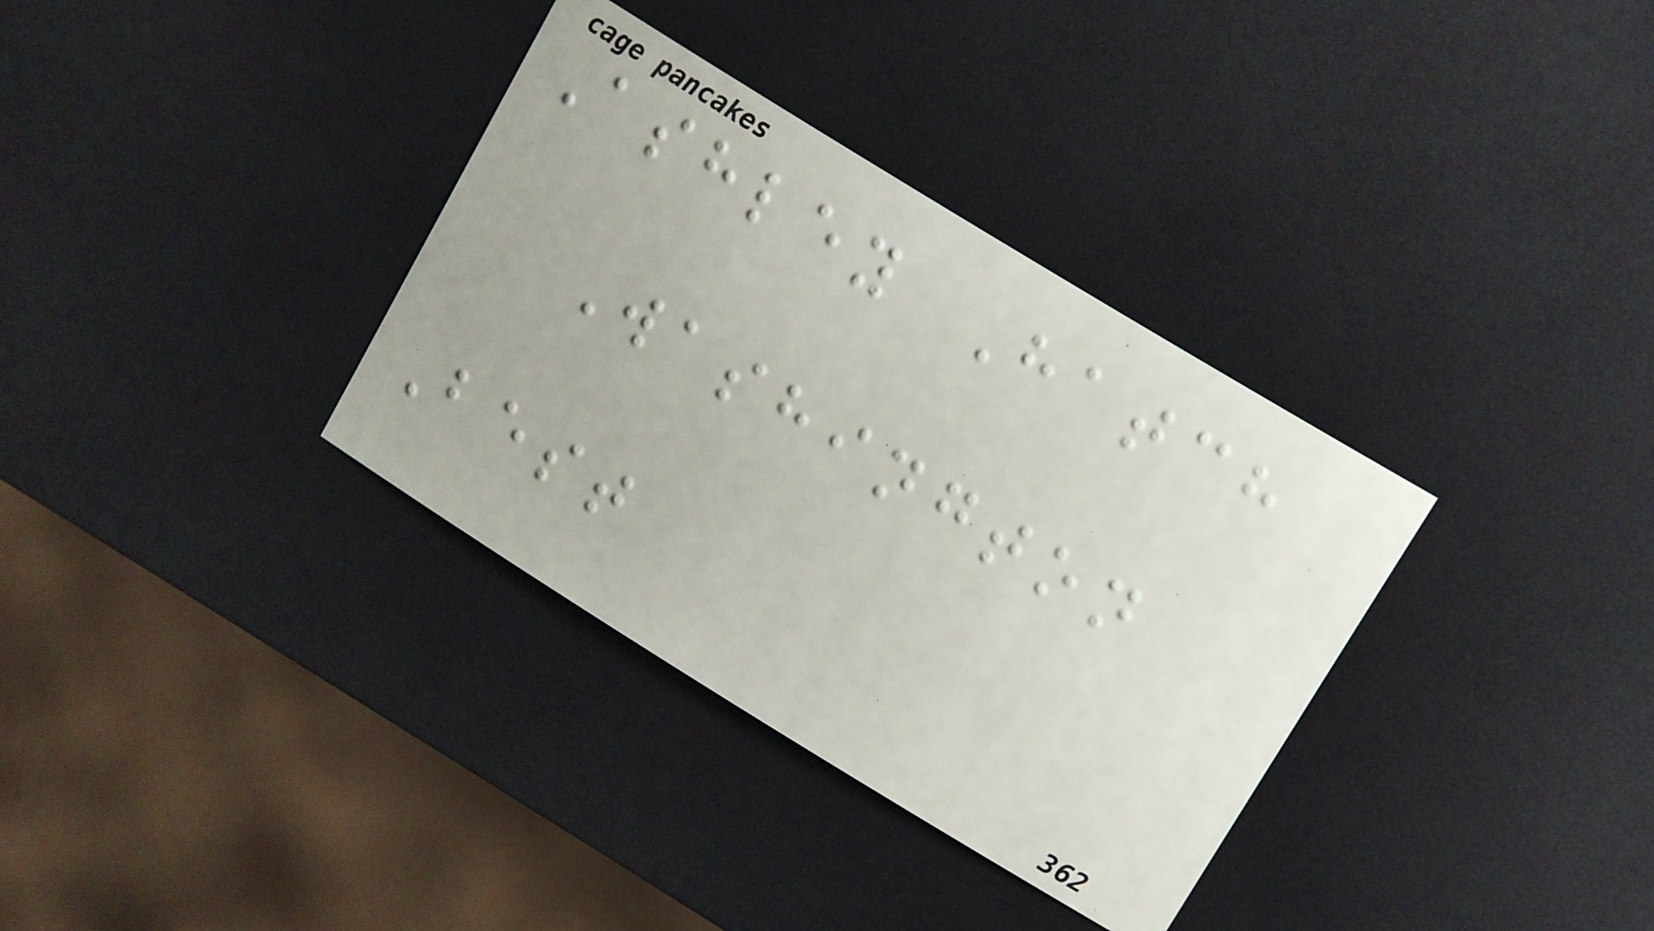Ashley Hatch
Washington
Best
